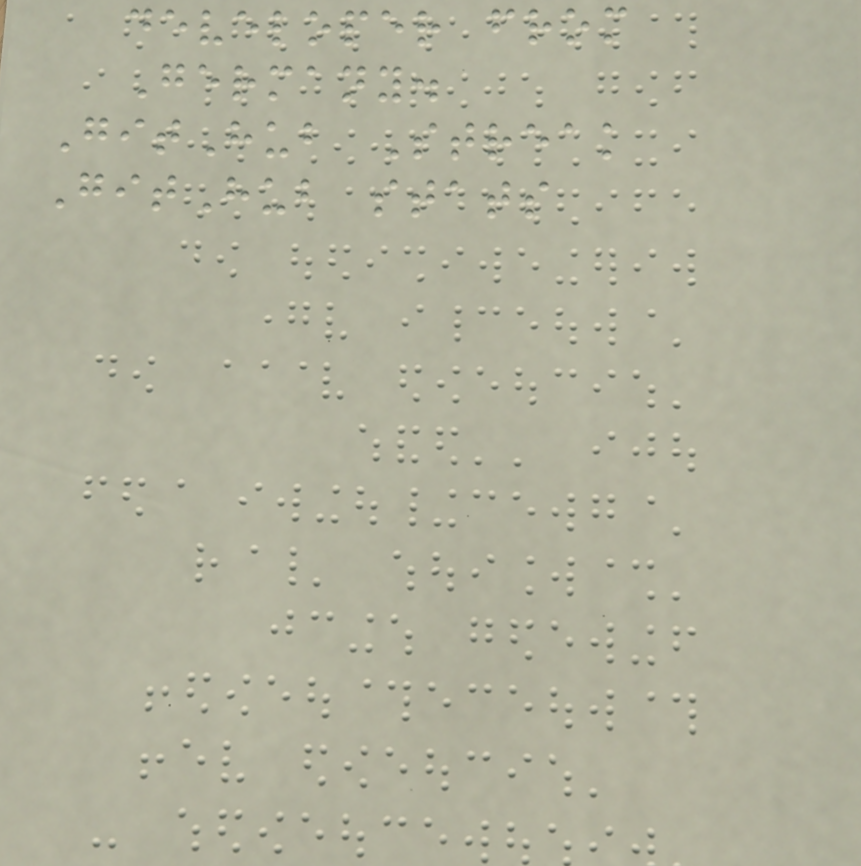developer from
Germany.
GitHub Streak
GitHub stats
